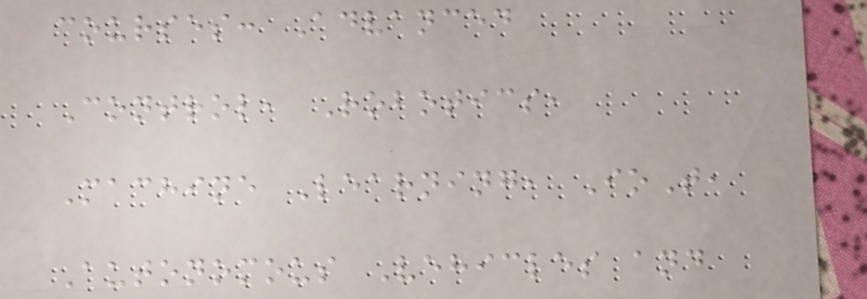courses: Advanced
Control, Robotics,
Machine Learning, IoT,
Autonomous Vehicles and
